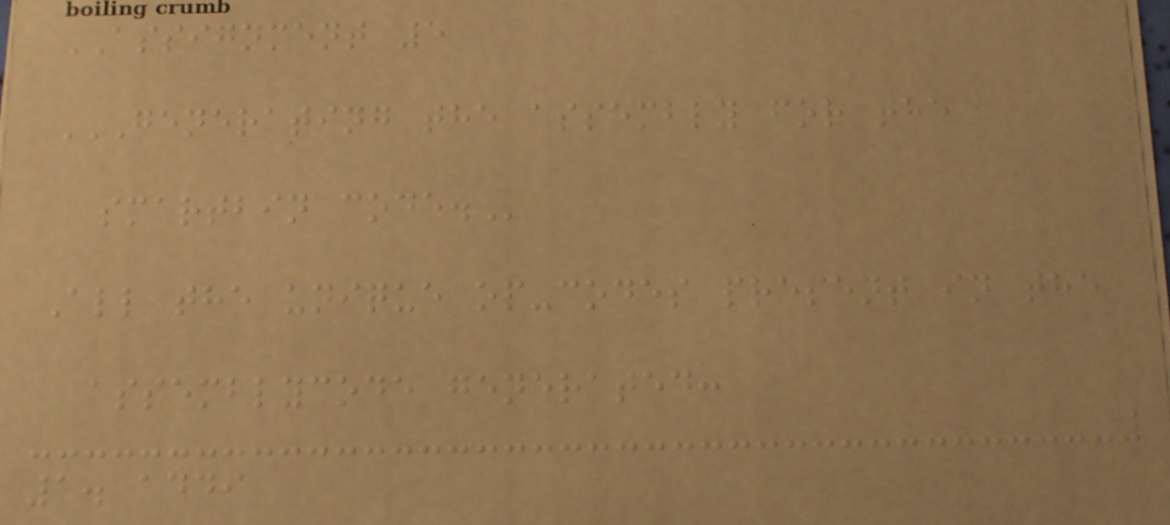ASSIGNMENT 5
GENERATING THE ASSEMBLY FOR THE
SMARTBIN CODE.
All the unique op-codes present in the
assemblycode generated:
1. addi
